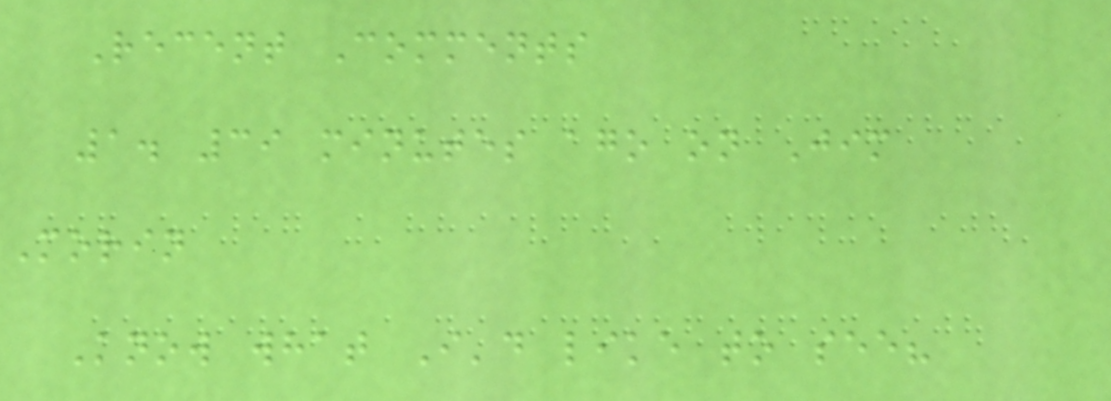Recent Comments
1. 39 minutes ago on Jim
Morin
Know what I'd like to see?
